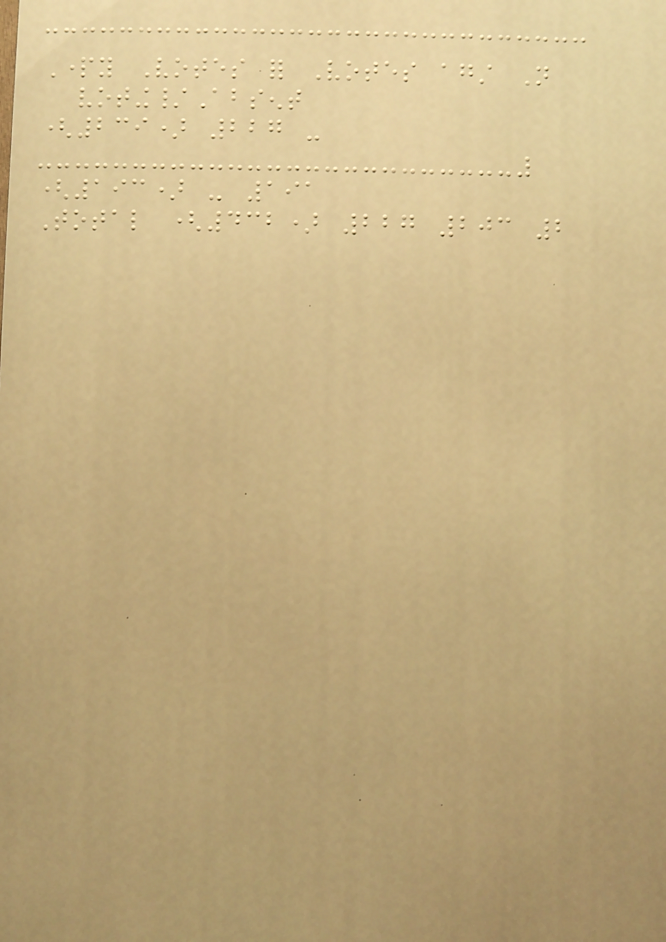Party Votes for Votes against Not
voting/Absent
(239) 227 -
(193) - 191
Total (432) 227 203 2
